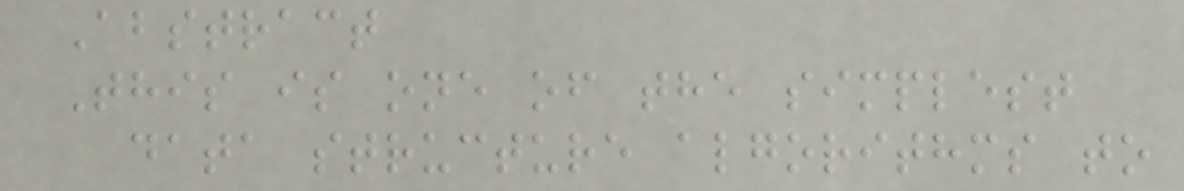Abstract
This is one of the simplest
data structure algorithms to
